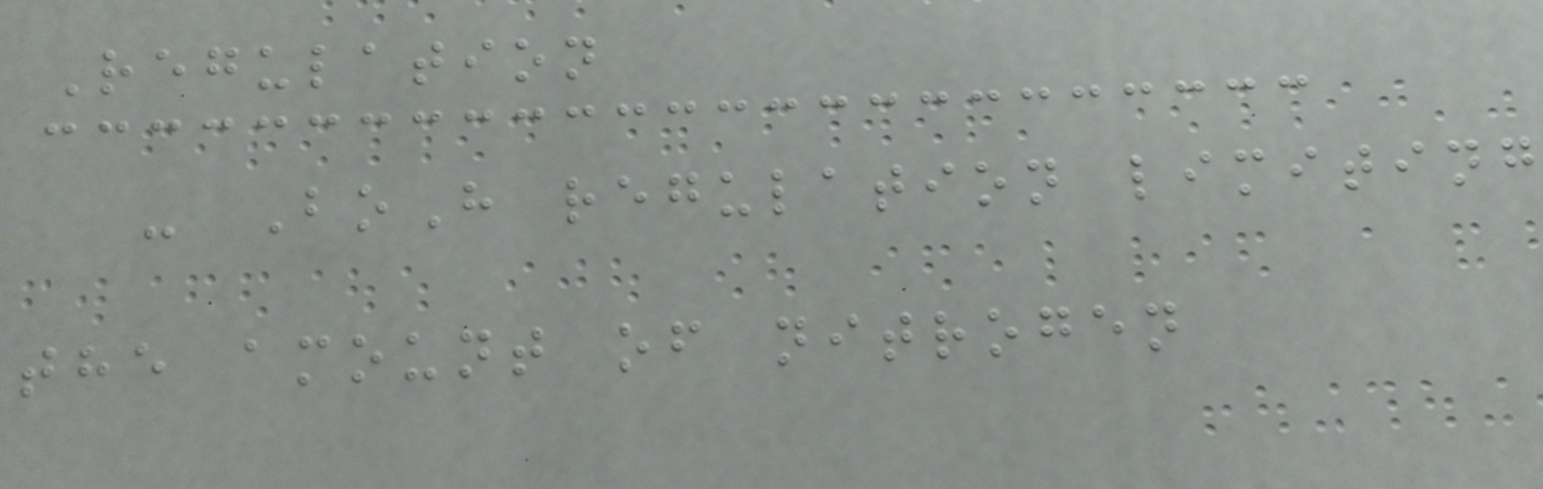Regulation
- BoH regulation limiting
the amount of nitrogen
